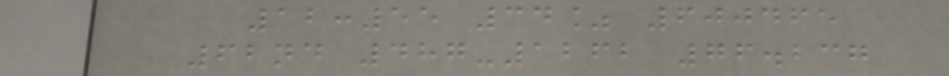12:55 34% 600465
62nd 487-1262 76.237
